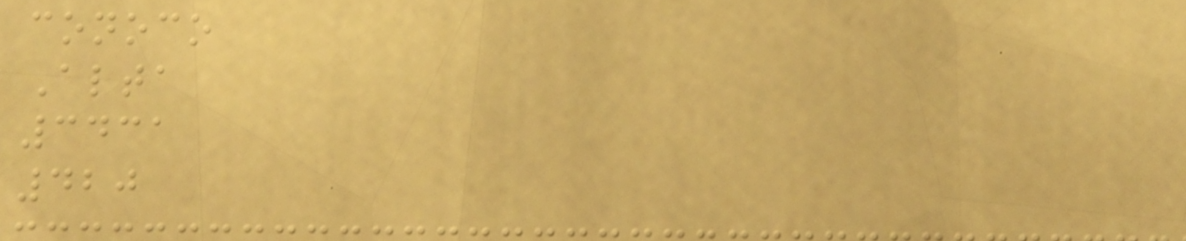conoco
Alta
3431
420
